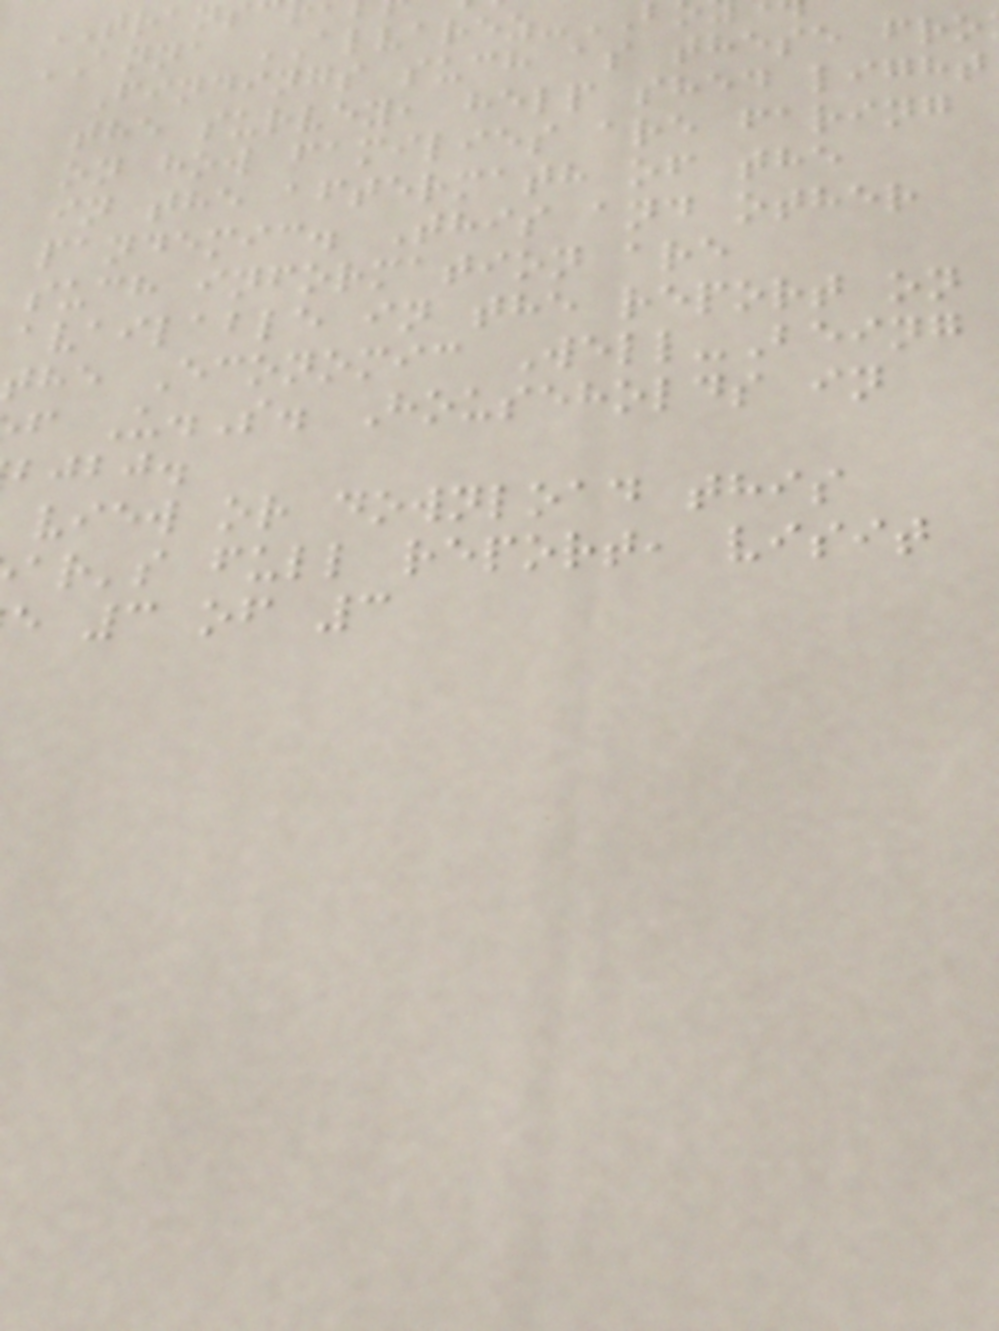TRAN
ANNA ALVAREZ-
Findings such as these fro
the survey, help shed light
on how families are faring
in the aftermath of the
pandemic. This and other
such information are
available in the report on
the Economic Well-Being
f U.S. Households in
bjbj.
view or download this
ar's full report, visit
e 3 of 3
